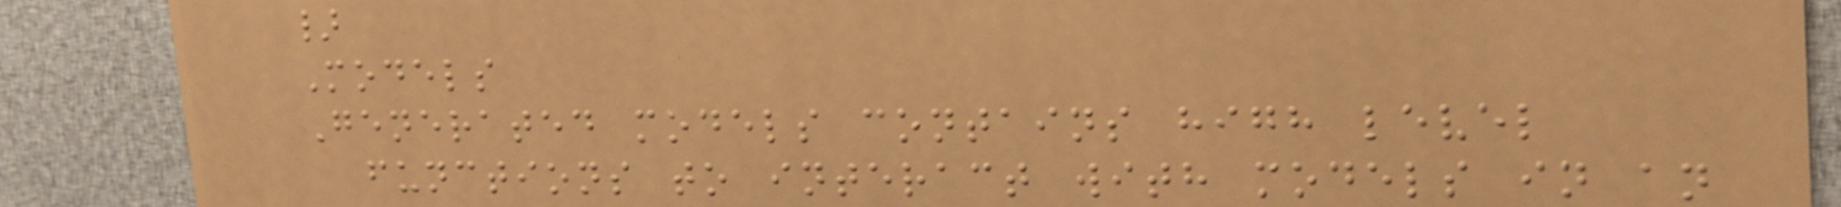}
Models
Generated models contains high level
functions to interact with models in an
